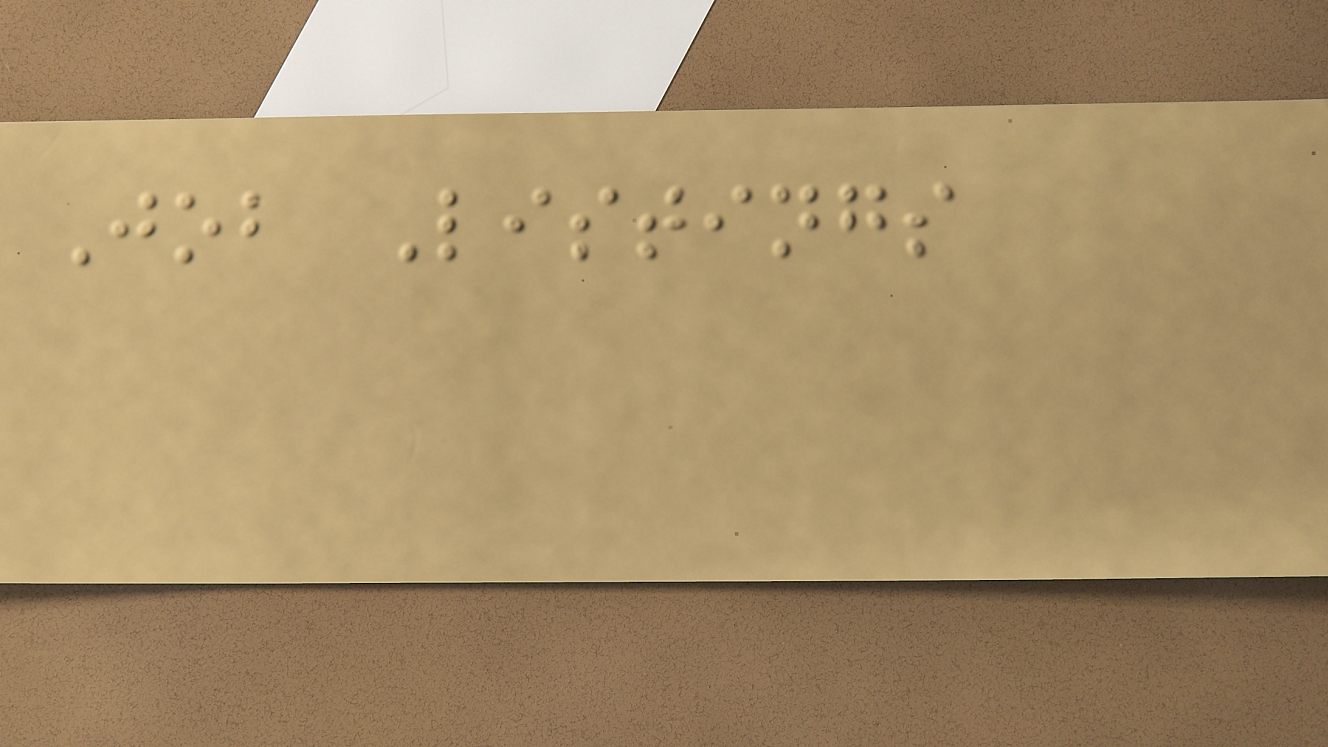Job Listings
